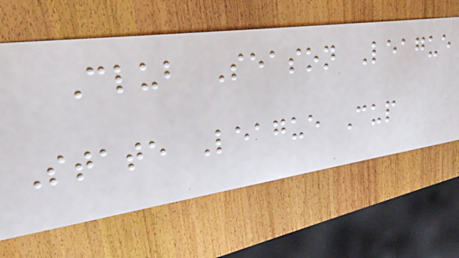Club Season League
State League Cup
